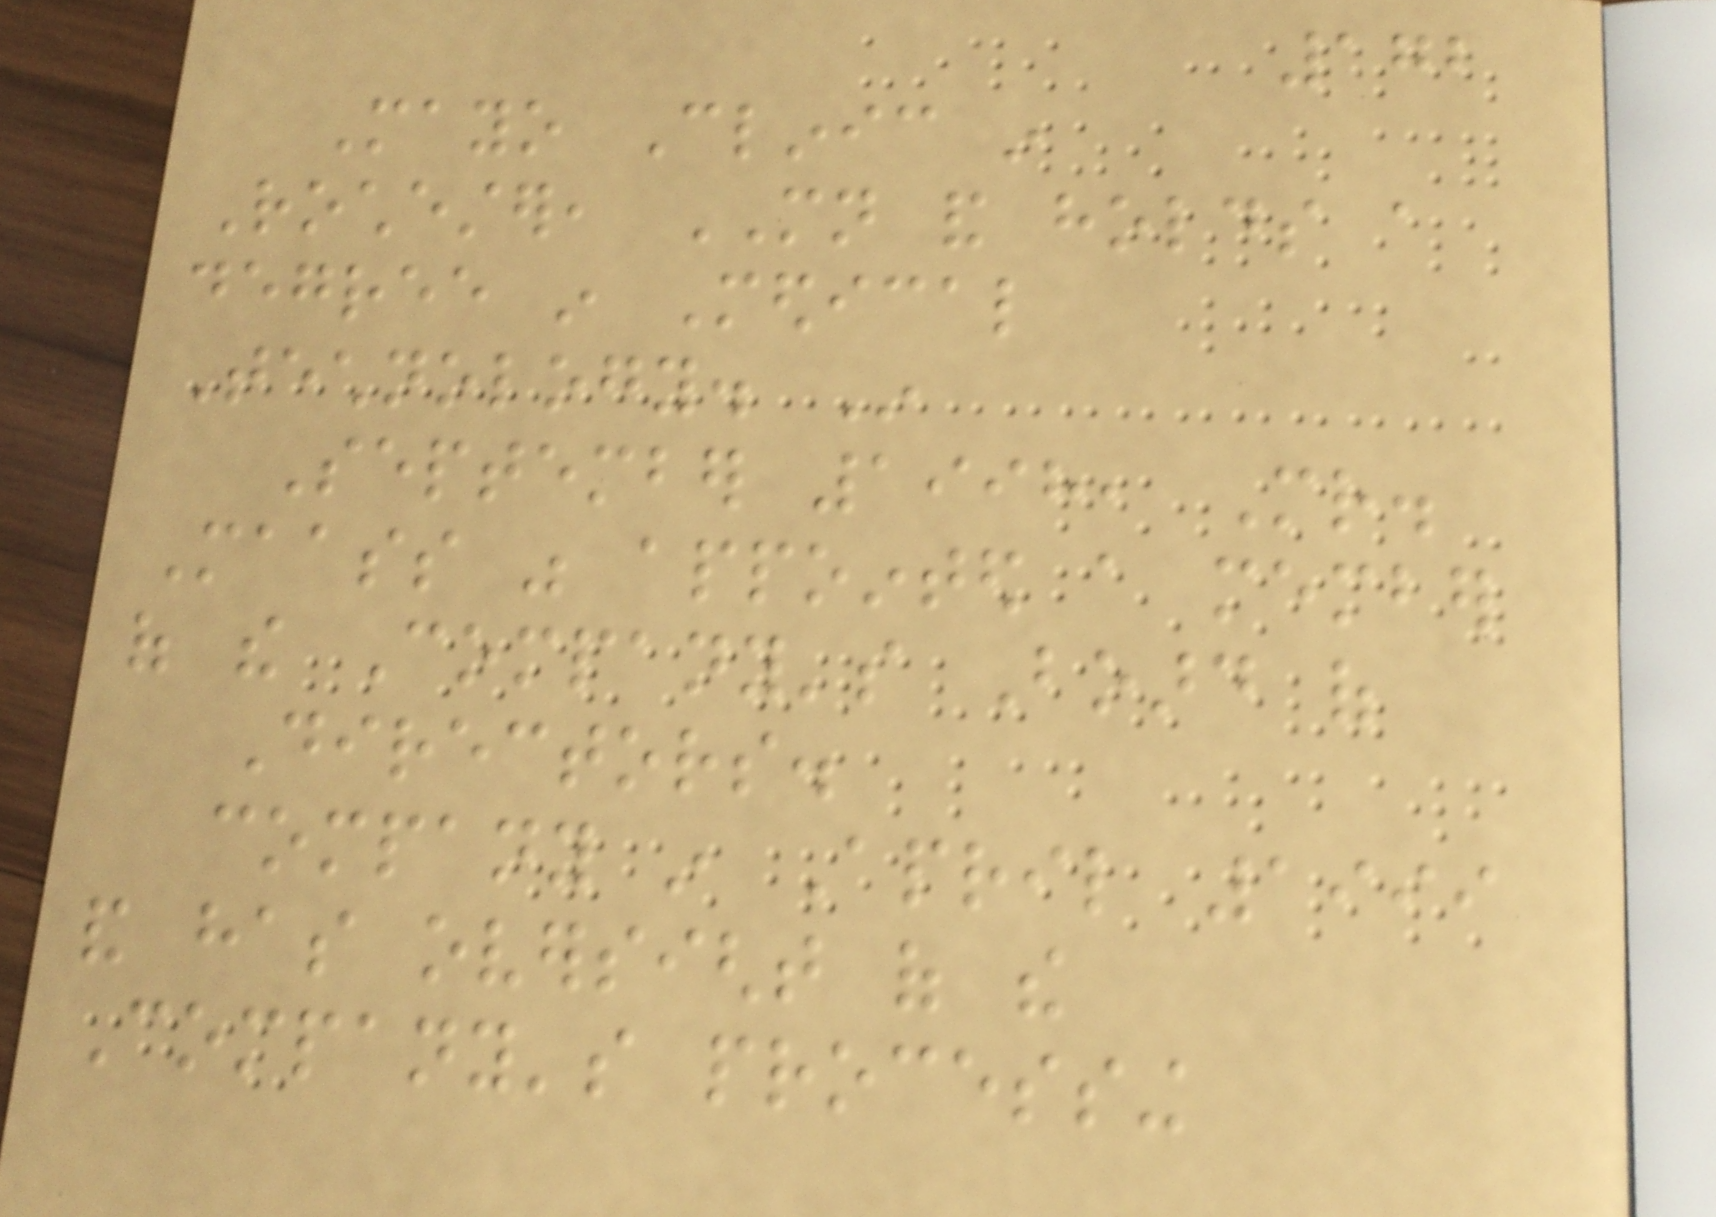172
Mayo Clinic in
Rochester, MN and holds a
degree in Medical
Technology. In
September 1998, Mr.
Maass was appointed a member
of the Company's Board of
Directors.
company in April 1999
and has oversight of the
Company's processing
